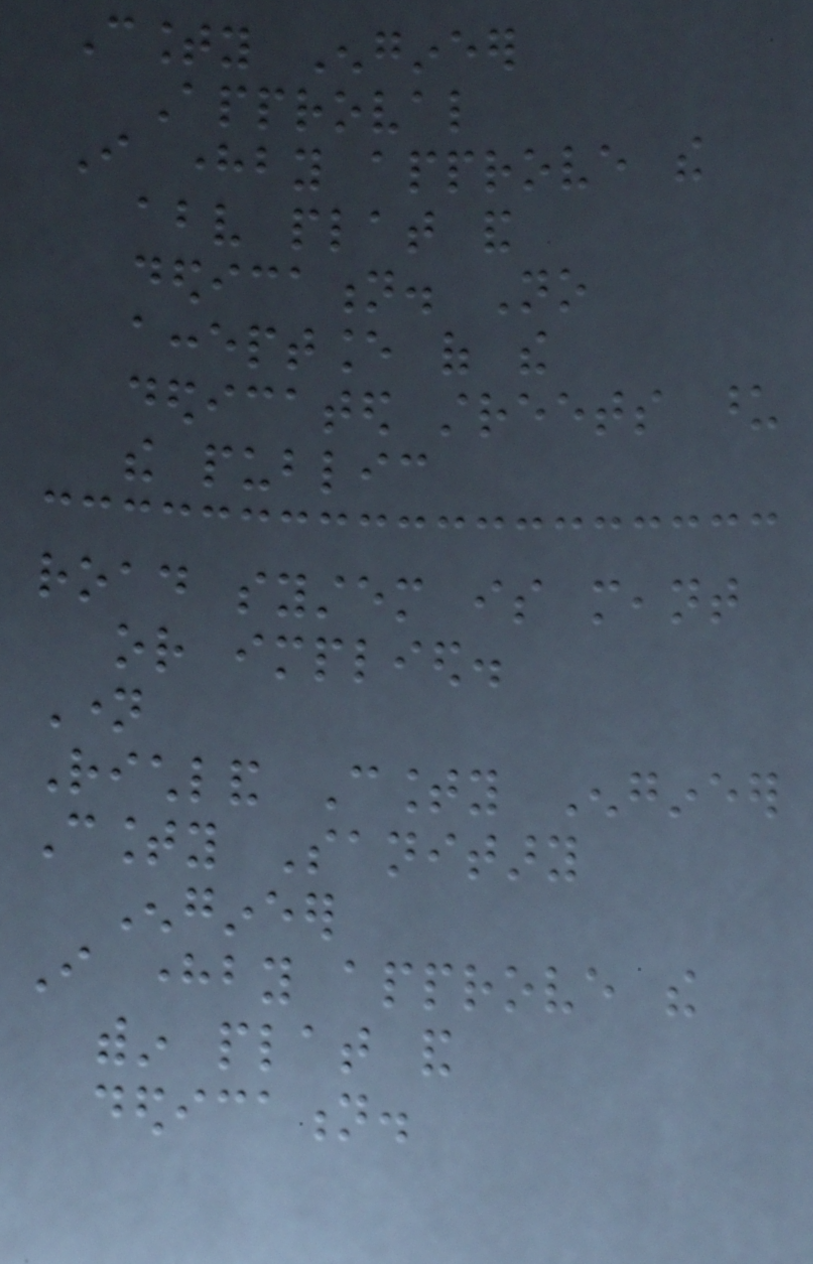County Engineer
Approval
I hereby approve the
above plat and
dedication. No
acceptance of the
dedicated streets upon
the public
road system is meant
or implied.
Name
Richland County Engineer
County Sanitary
Engineer
I hereby approve the
within plat and
dedication.
